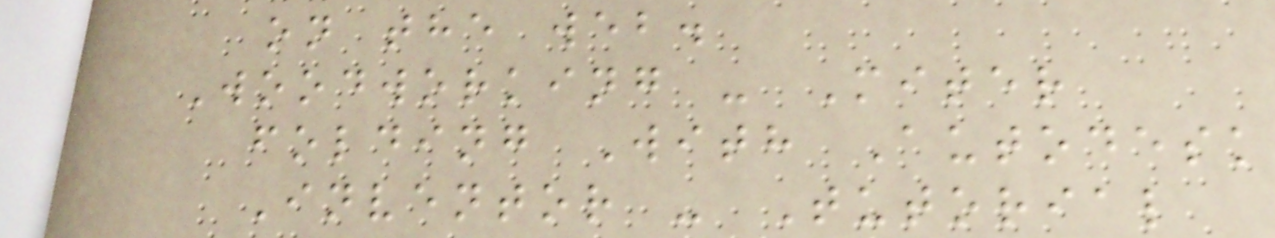on the web.
Woodworking - Miter
folding With Autodesk
Inventor - Tutorial
